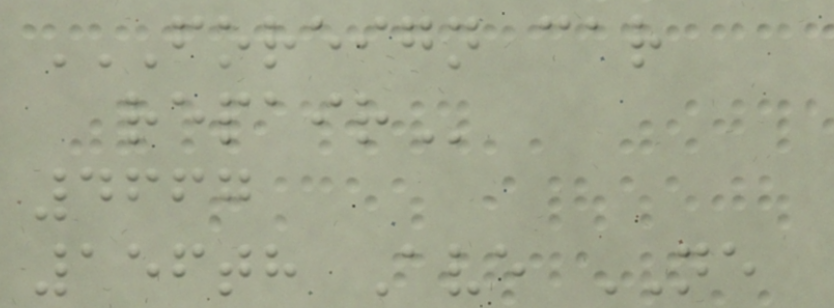FOREIGN CAR
REPAIR
4667
156th Ave NE
